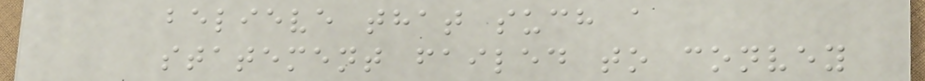believe that such a
statement failed to convey
